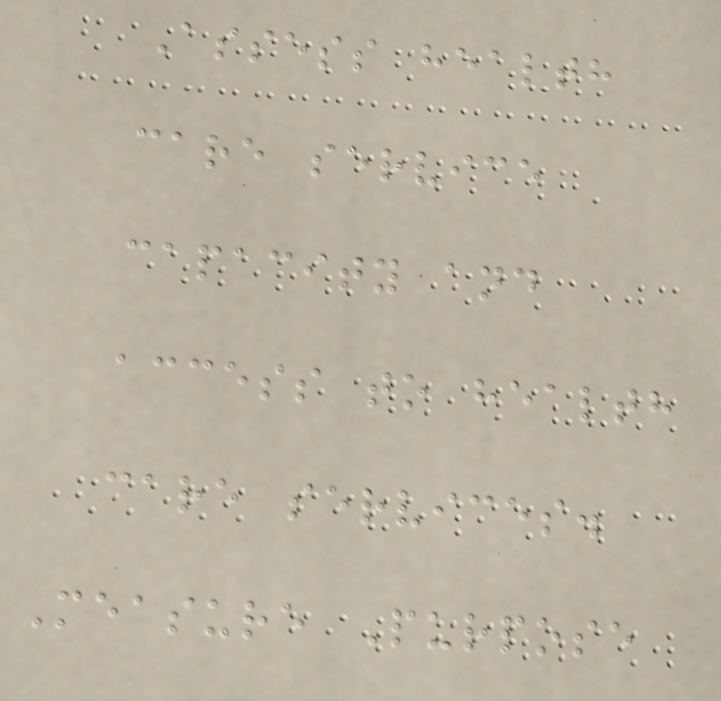Assess health
care service
capacity and
access to health
care services.
Measure Purpose
